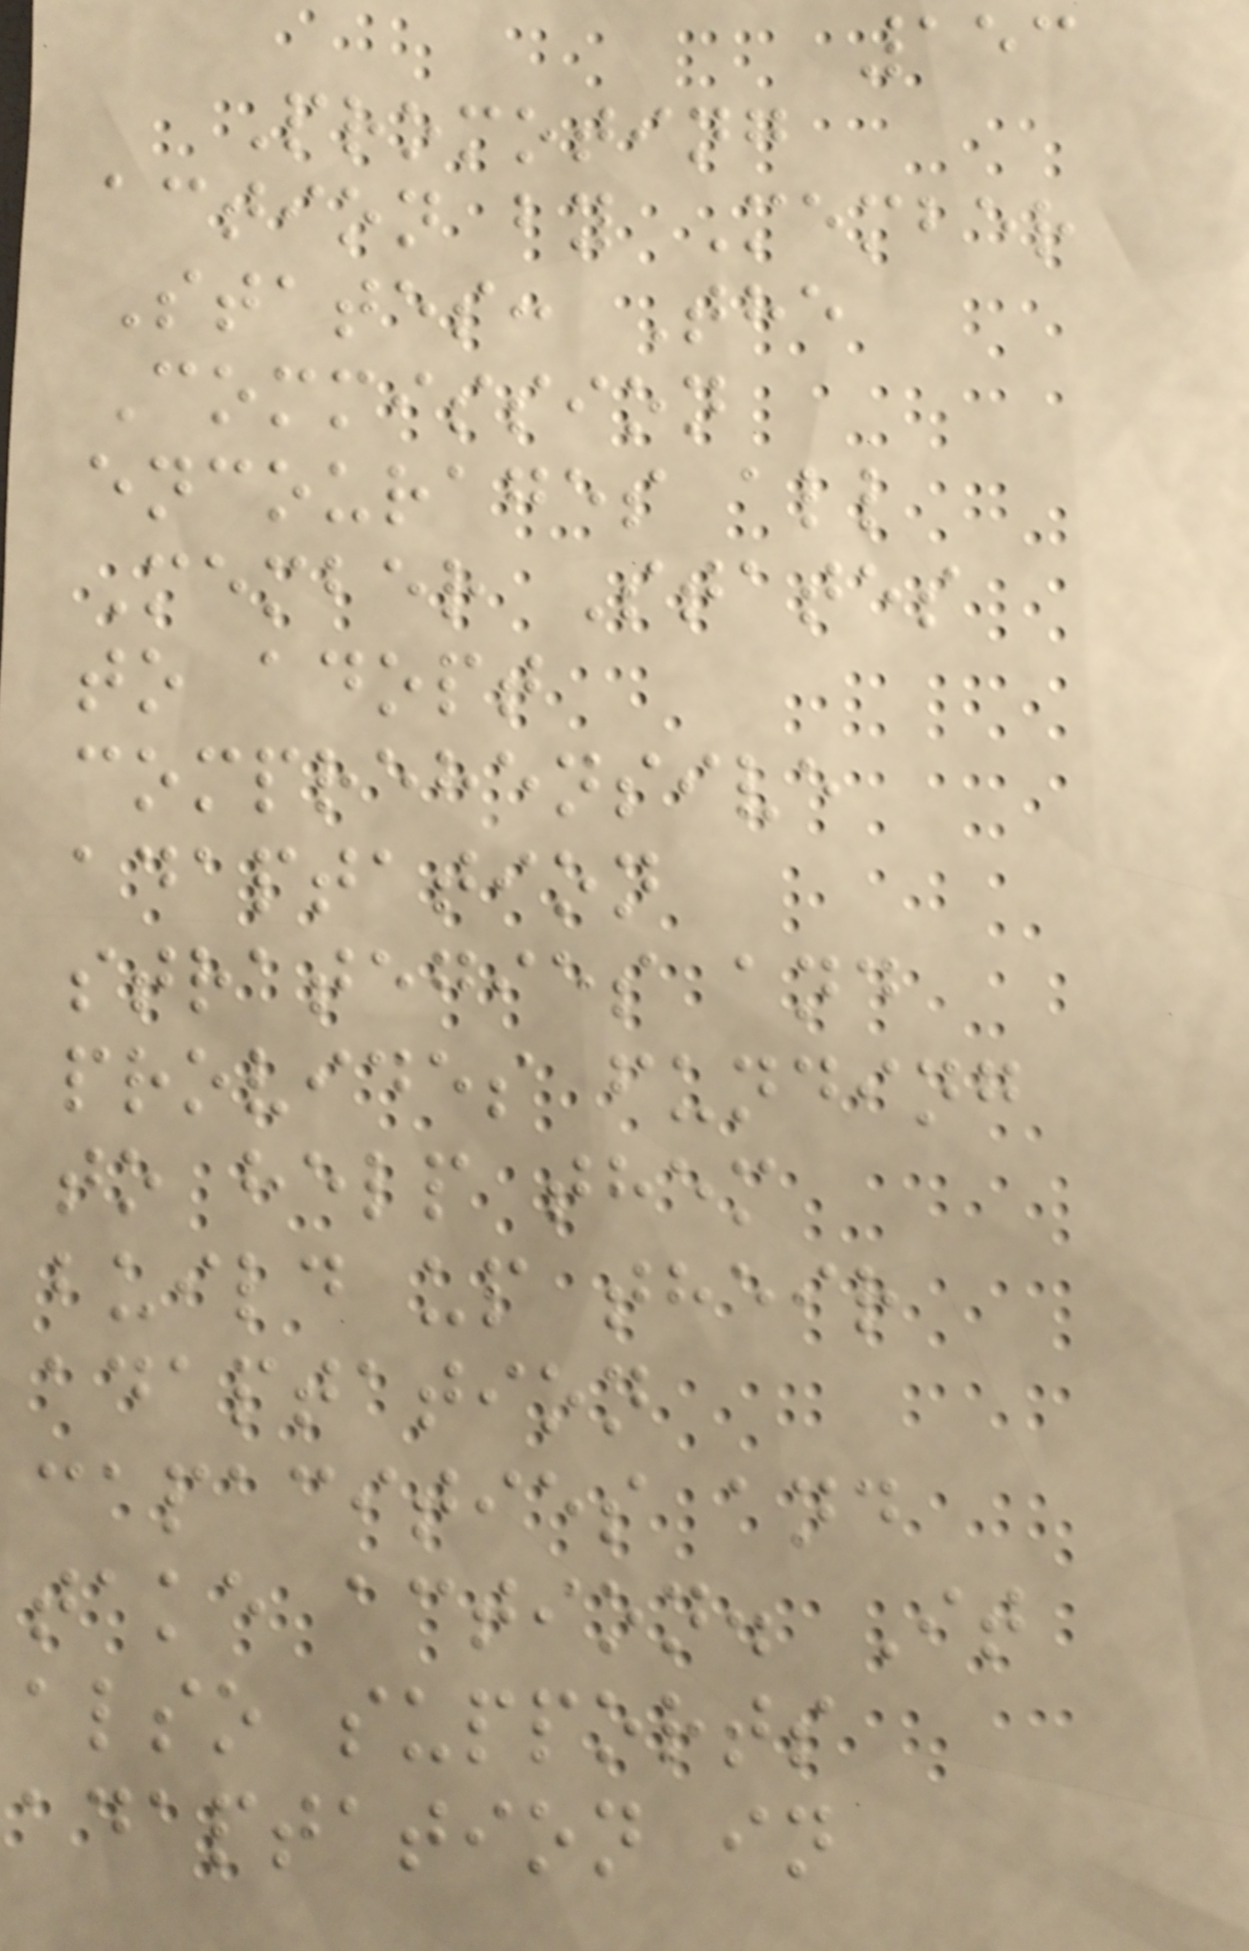153
Promoting
action by Member
States: The
Commission
encourages all
Member States
to adopt
comprehensive
adaptation
strategies and
provides funding
to help them
build up their
adaptation
capacities and
take action. It
also supports
adaptation in
